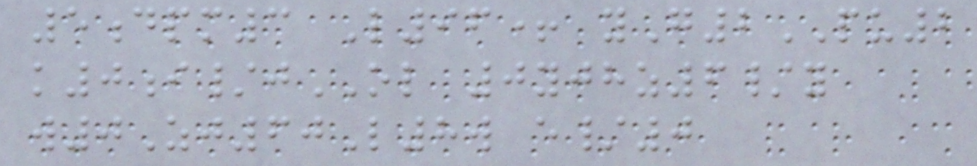5dpm3 L96+ yG2PU2
k0i/jOL 0yjhz6/y
w0Zj60L8w e/0
